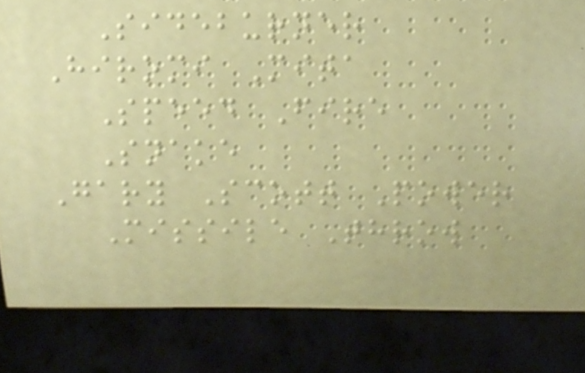Sideburner
Hiromi Mita
Speed Fire
Snake
Gary Scott Power
Missile Throw
